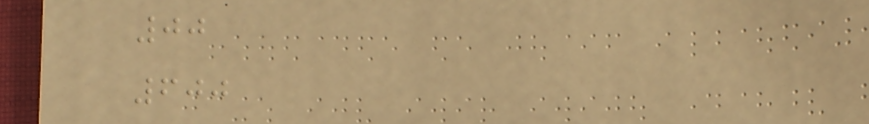00
600
